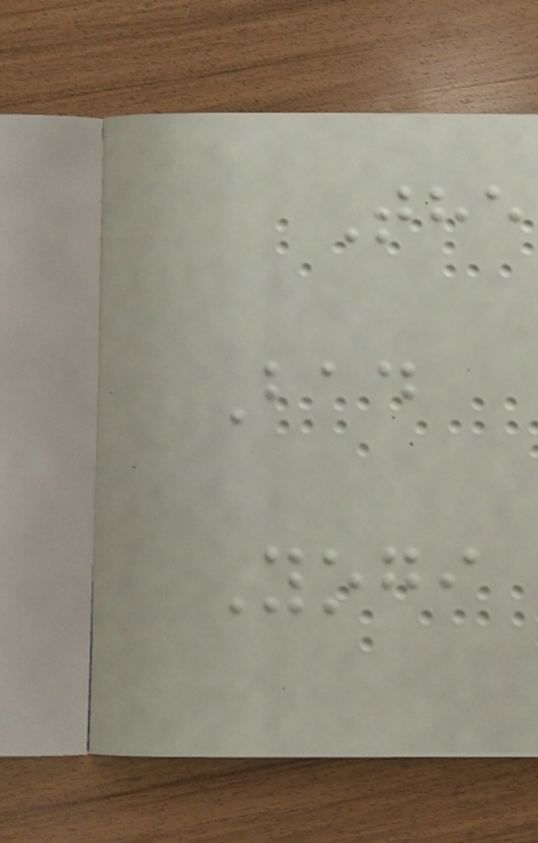The
Bad
Yogi
